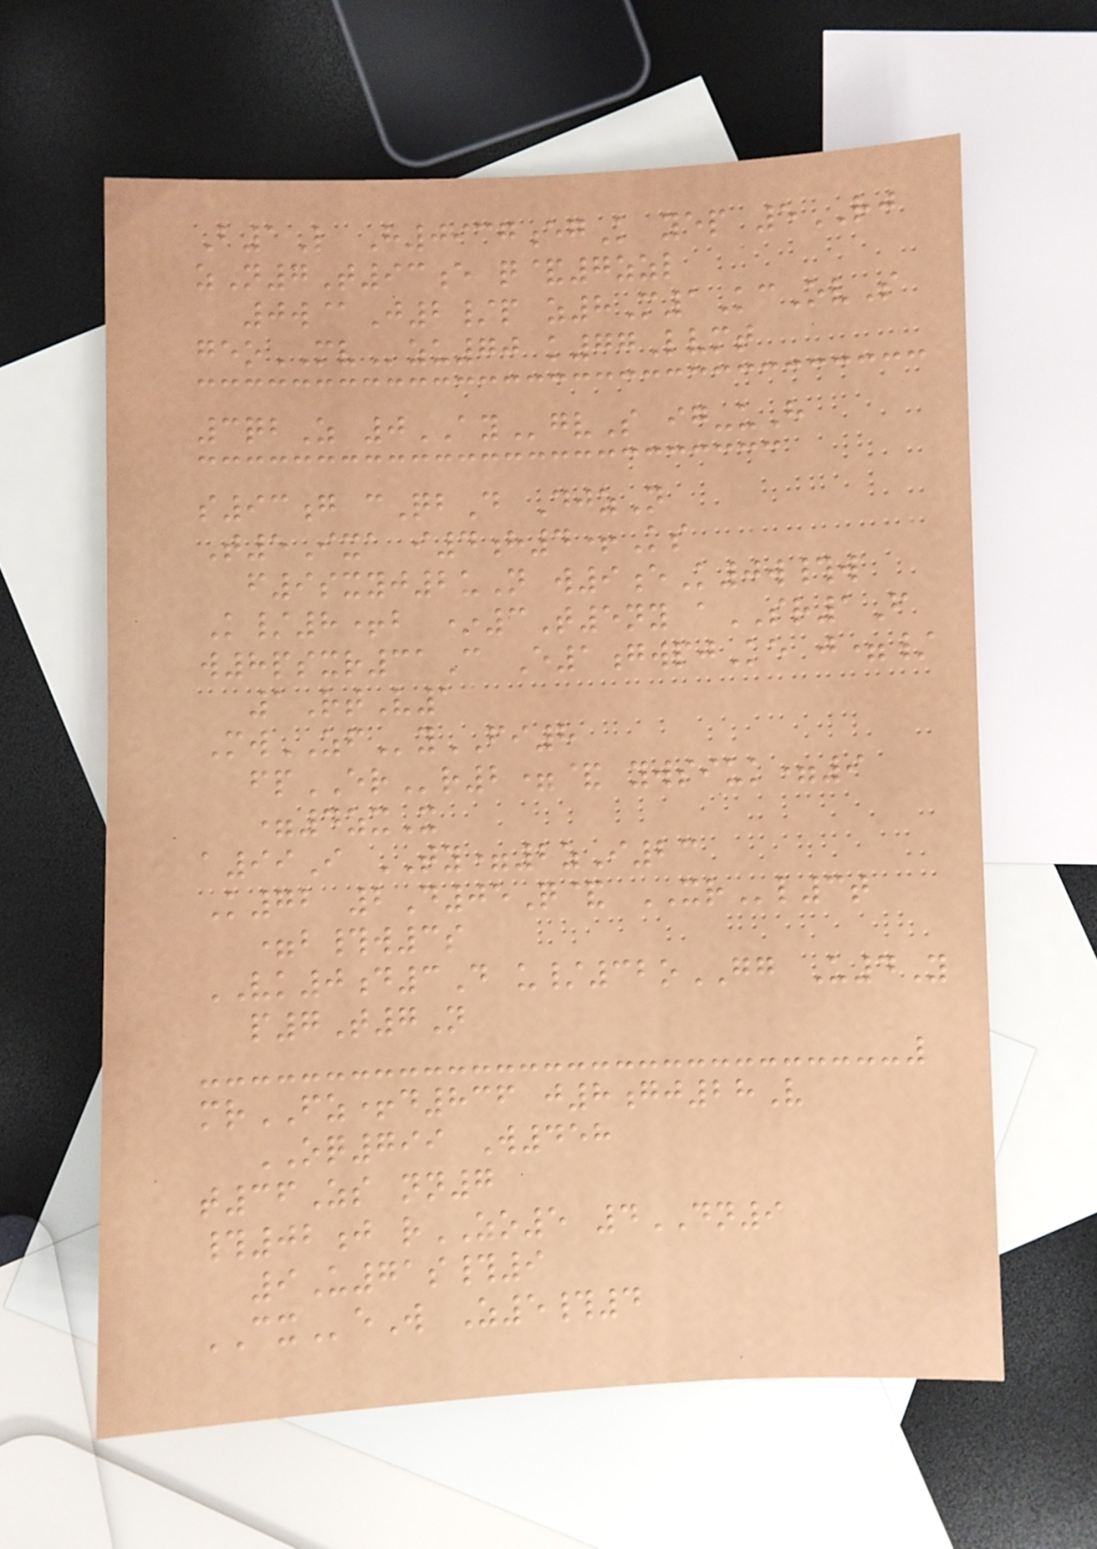B1L H0937egK yep 5RJ
zN7T93e q&7zzl
0w@J2/p z8M1KcOvS
geoMVzu70 k77Lvmt
3qbZ 0AYgvS ig-uH
s93g cQbD DjzN
T5Ixa i4h4+Ks
f9sxyj2uN w9eK0w#w
K/8+b *3T5ny aSR1F
w8psxr31C E1gwpjKe j=/
1RtV1
MwZFyFI8
fpERr2=& ywsiuk=9
=4zxX
a99I TY=2zI23
K72 2D05Q& XRl3t
=b#w3s
VK0d3D u/32oGG U4Y
p7T7N
mrFZ+d836 j8gj28V
OQ799 W458
t36Zs nn7
#02j rZO5 4DN9
9U71s#9
CXeW Z5#4
